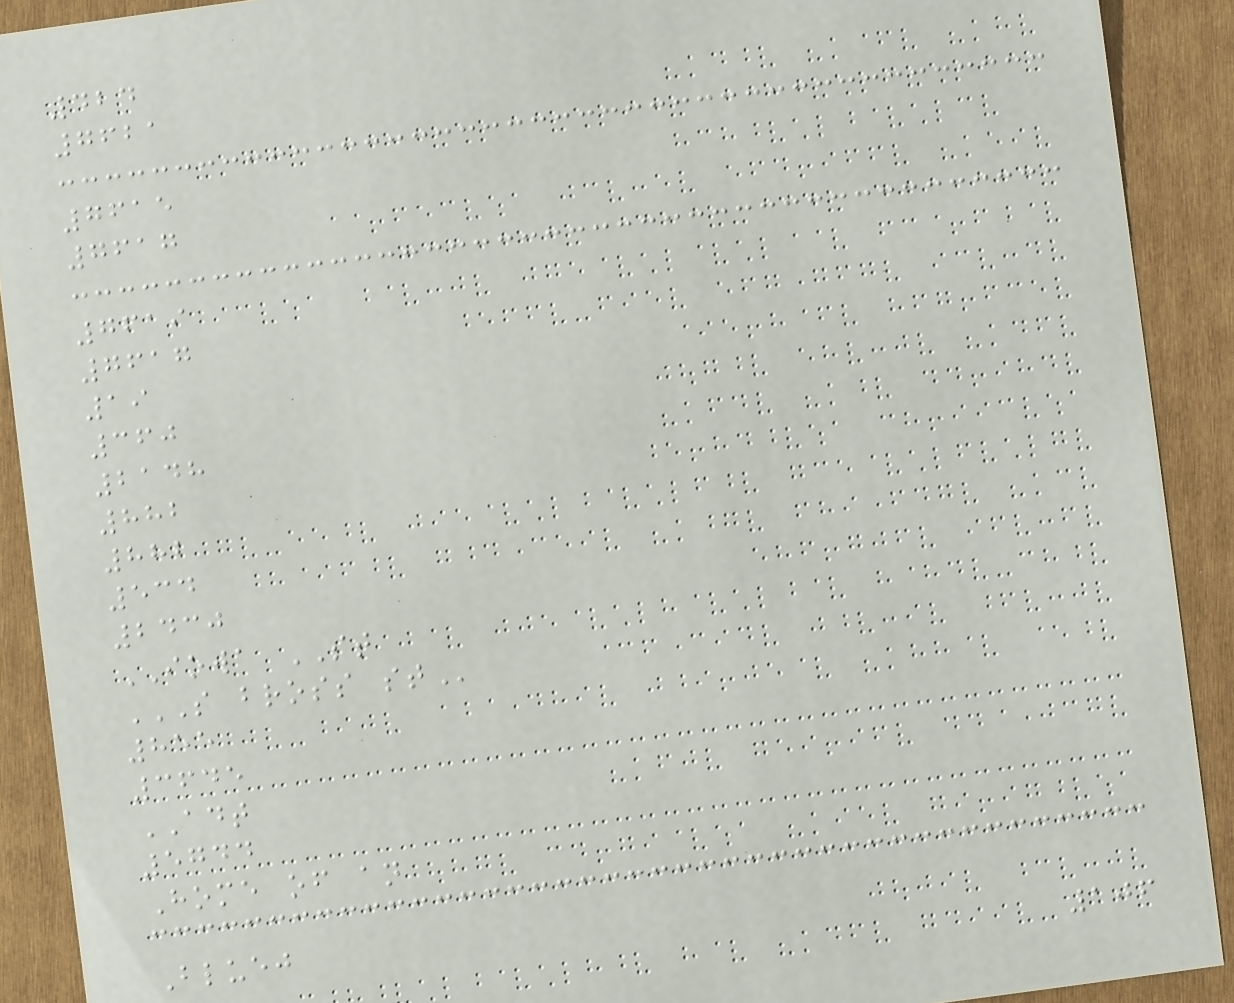424
7621
7615
7617
7619
7617
19
360
2148
882
882
534
2430
IOWA ST
S BROSS ST
855
3645
ADT
5744
Home of an
Bluej
106
